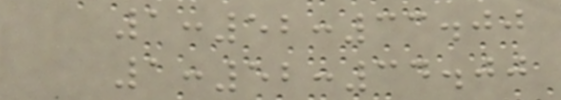1:52:33.00
1:52:34.00
